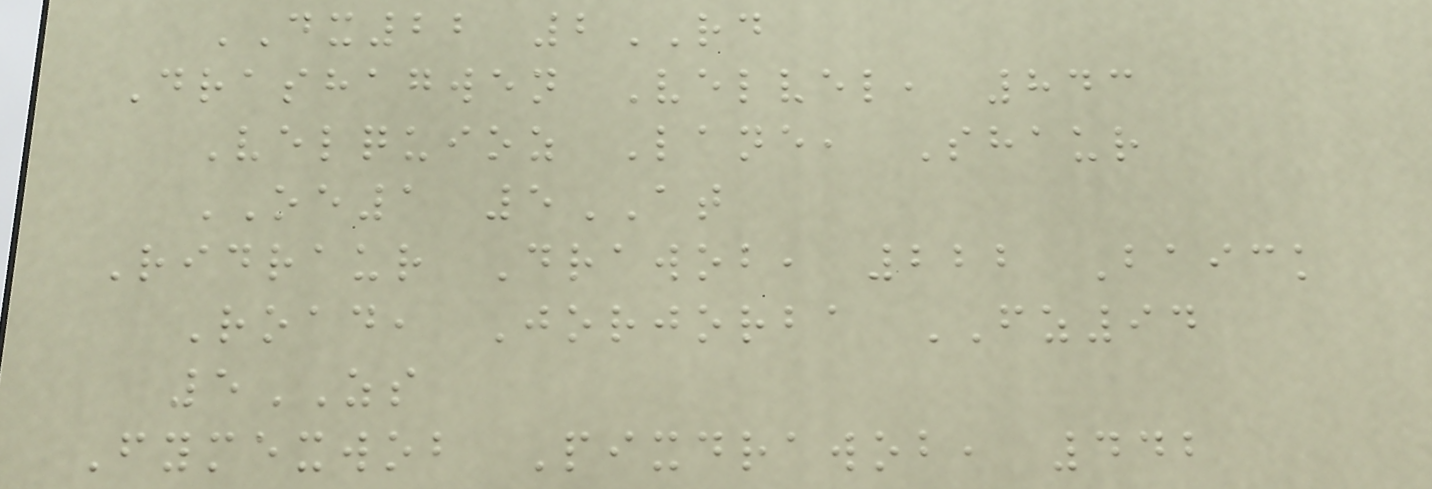DX22 2RD
Drashagwen Velvel, 843
Velquioz Lane, Shaur
OE1 5AT
Ridraur Drawob, 222 Baick
Road, Jorjorba FZ94
5ZS
Fymexwob Pixdrawob, 442
